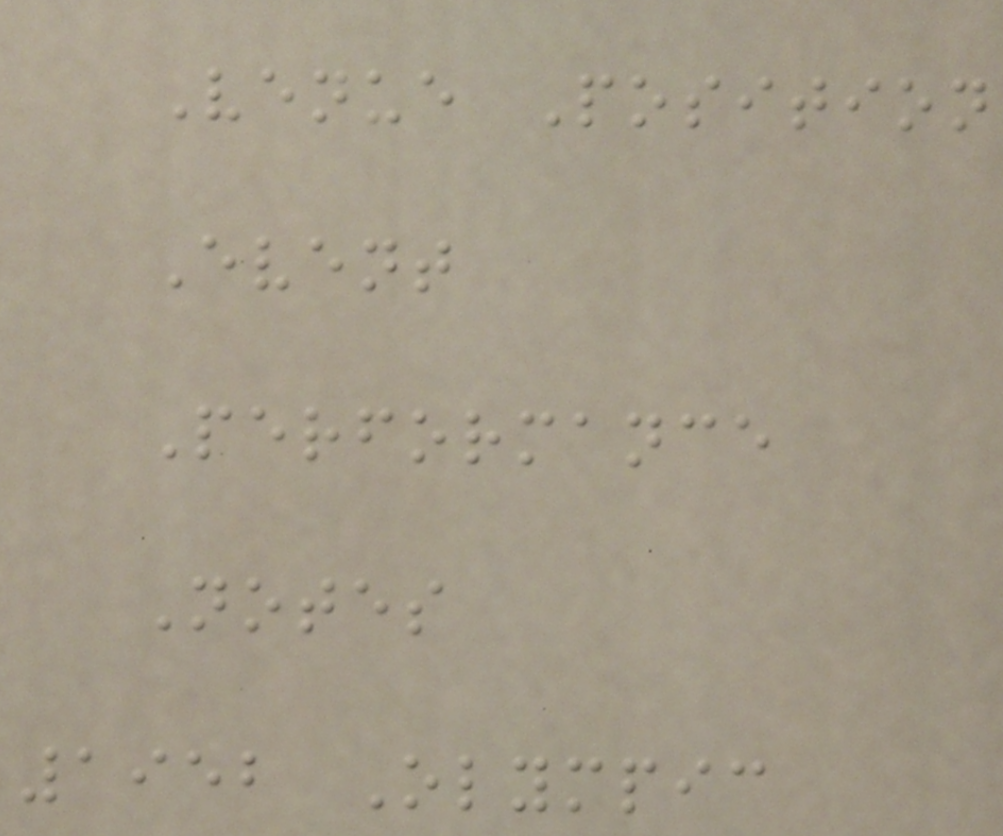Venue Position
Event
Performance
Notes
1952 Olympic
